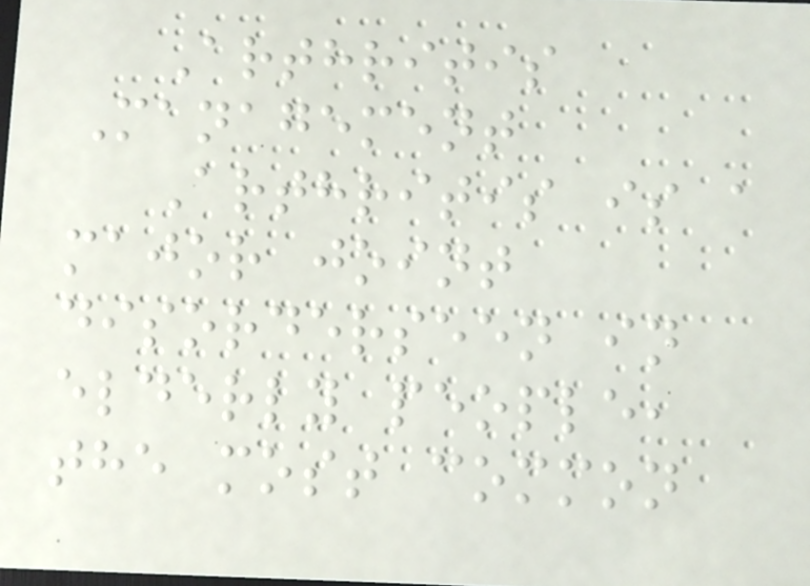Arthritis
Management
Arthritis is a
major joint
disorderseen in
elderly people,
the most common
